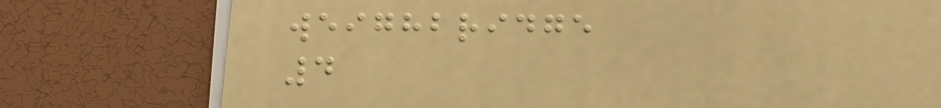weighbridge
4
